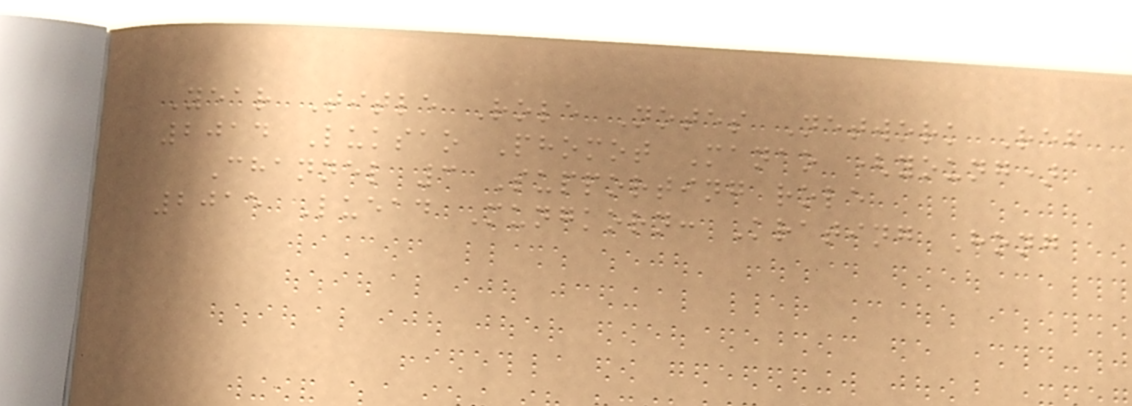Year Title Role Notes Network Ref
2014 Luksao Phomot Manao (young)
Channel 3 Supporting role
2015 Luead Mungkorn: Krating Hong
